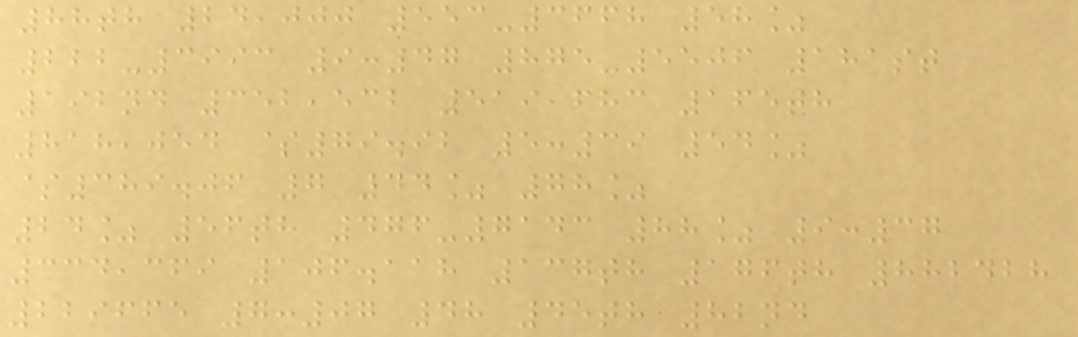88th 24,000 553-3668 58%
222-3993 9:47 875-5506 181st
192nd 352,532 519,683 165th
818,054 $79.92 5:39 54%
$389.06 7 44% 78%
24% 56th 476-7143 88% 9:37
334,369 106.118 137th 176th 882428
229665 7:07 48 45th 82nd
